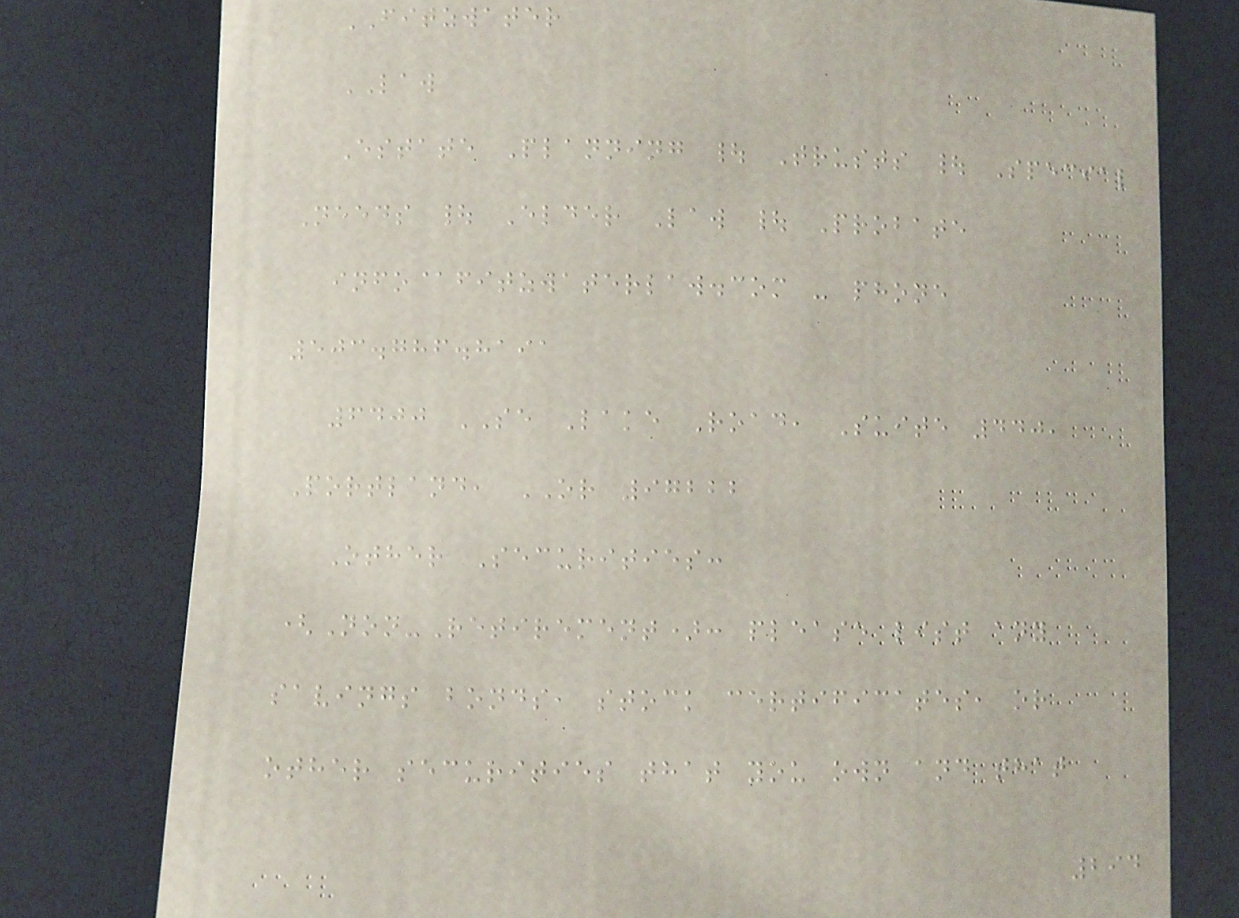FITZWATER
LAW
Estate Planning | Trusts | Special
Needs | Elder Law | Probate
info@fitzwaterlaw.com - phone
503.786.8191
6400 SE Lake Road, Suite 440,
Portland, OR 97222
Other Securities:
(Non-Retirement): please list any
savings bonds, stock certificates, or
other securities that you own and that
294
